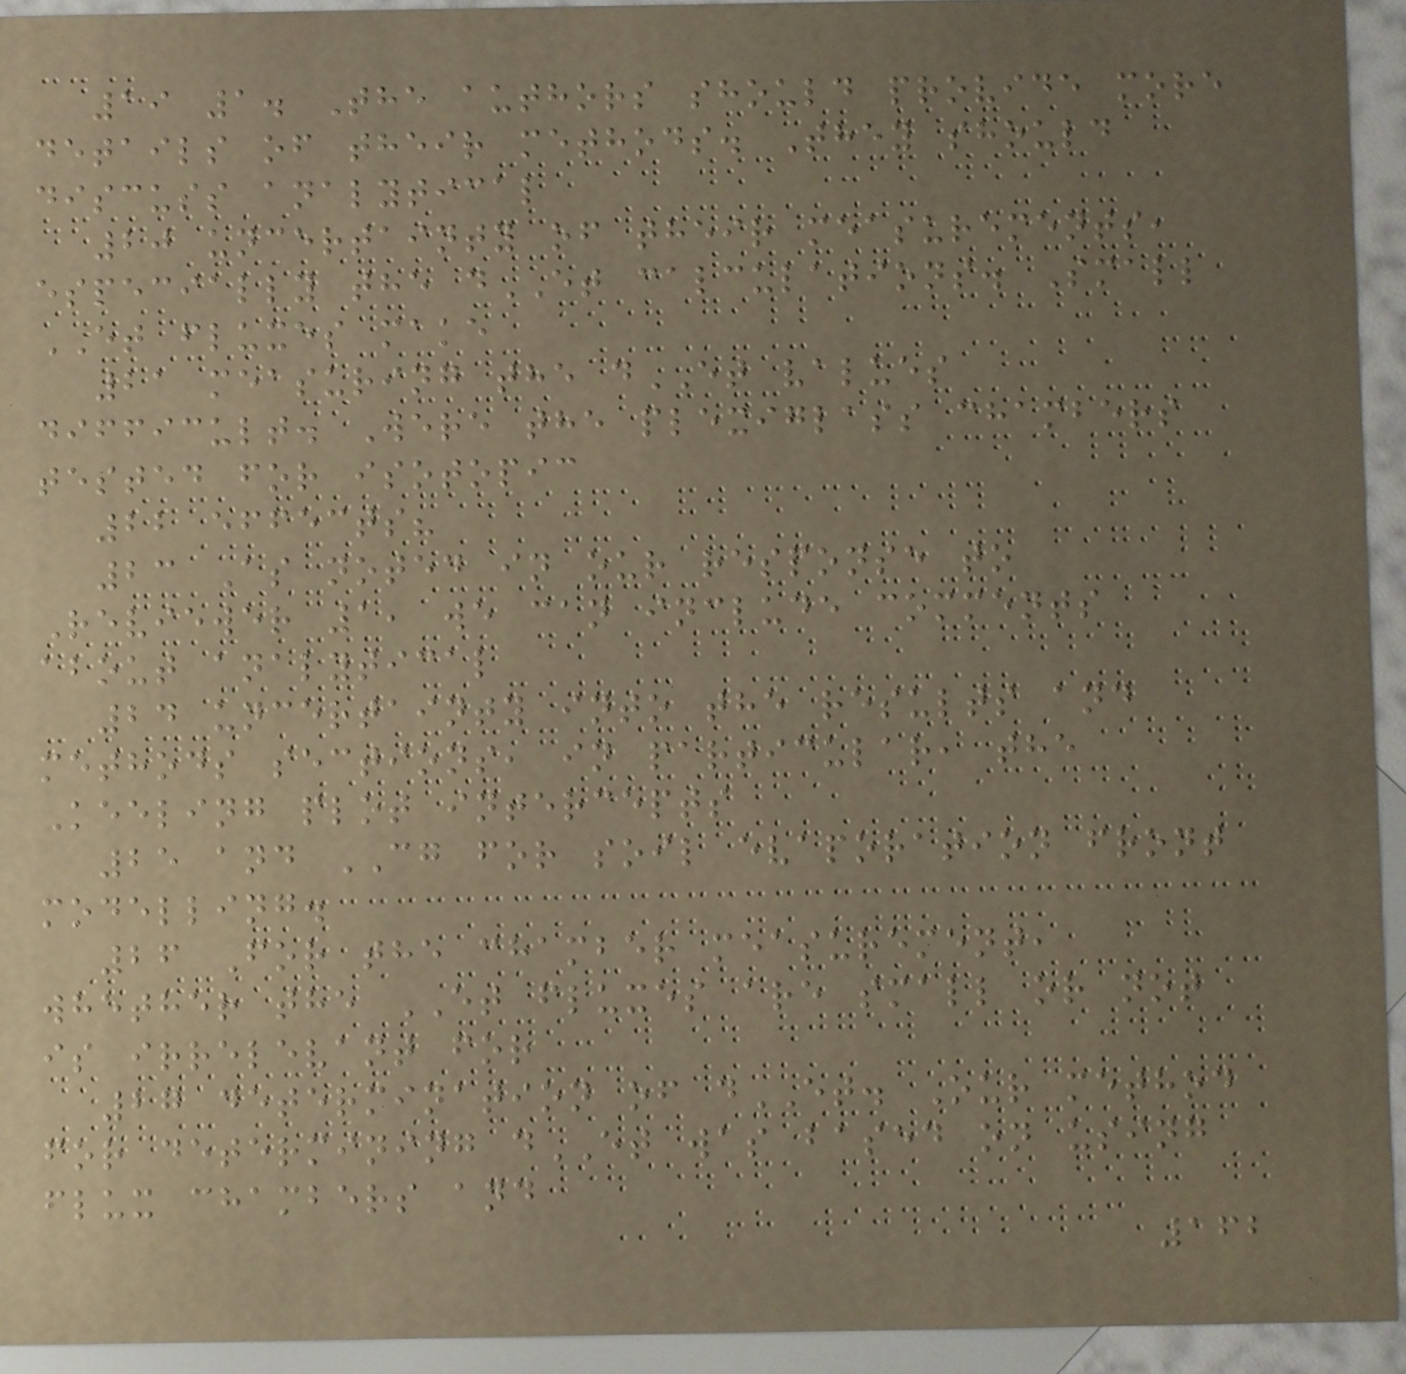19 1. The authors should provide more
details of their methods. They should
discuss analytical
20 uncertainty of their measurements,
especially the dET calculations. Small
ET fluxes make
21 measuring the dET values
difficult. Were the plexiglass chambers
tested for isotopic
22 effects?
23 As noted in our response to
Reviewer 1, we can include comments
about analytical
24 uncertainty into the results and
methods sections, in particular, the
Keeling plot intercepts
25 and CG for soil evaporation front
modelling.
26 For the chamber measurement,
whether the ET fluxes are small or not
is irrelevant for
27 determination of dET. Our method
for determining dET was based on using
flux chambers and
162
